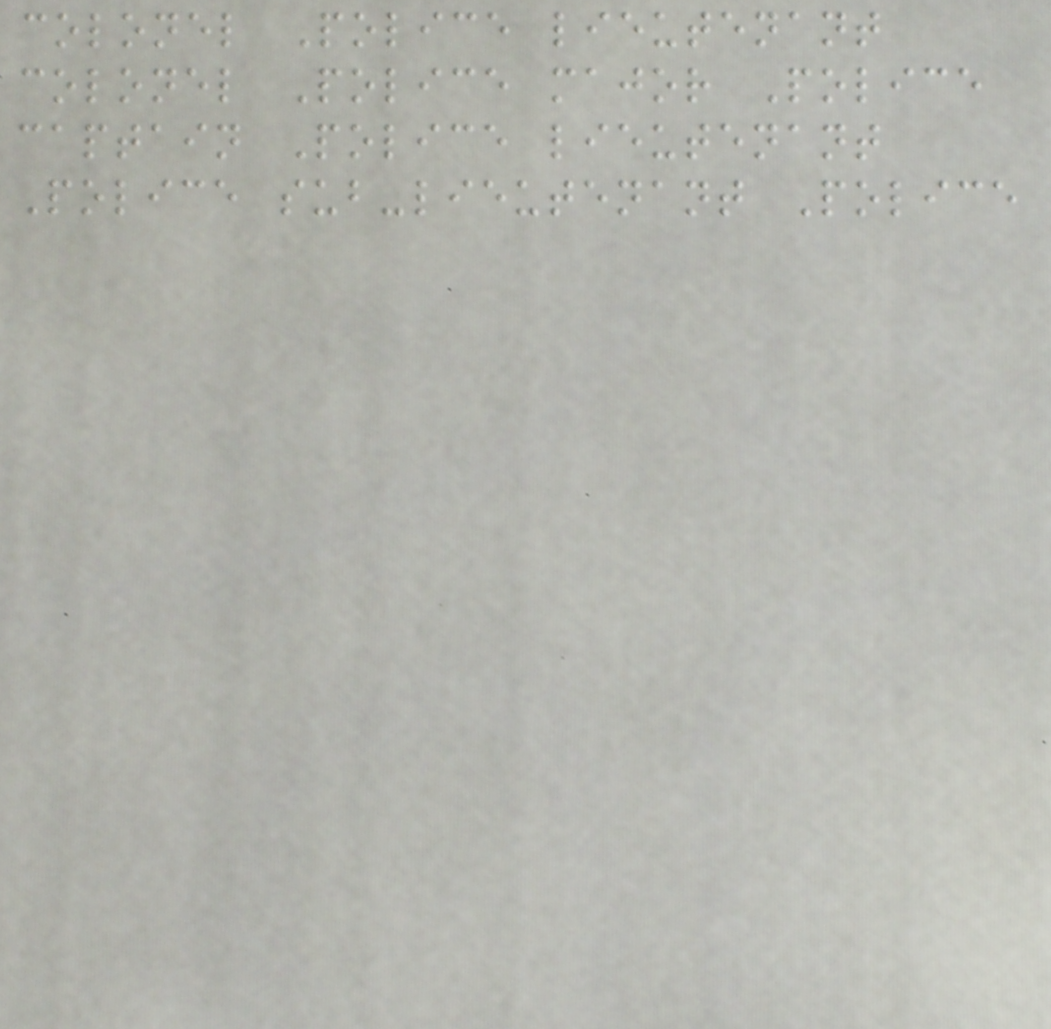colonel Police lieutenant
colonel Police major Police
captain Police lieutenant
Police sub-lieutenant Police
